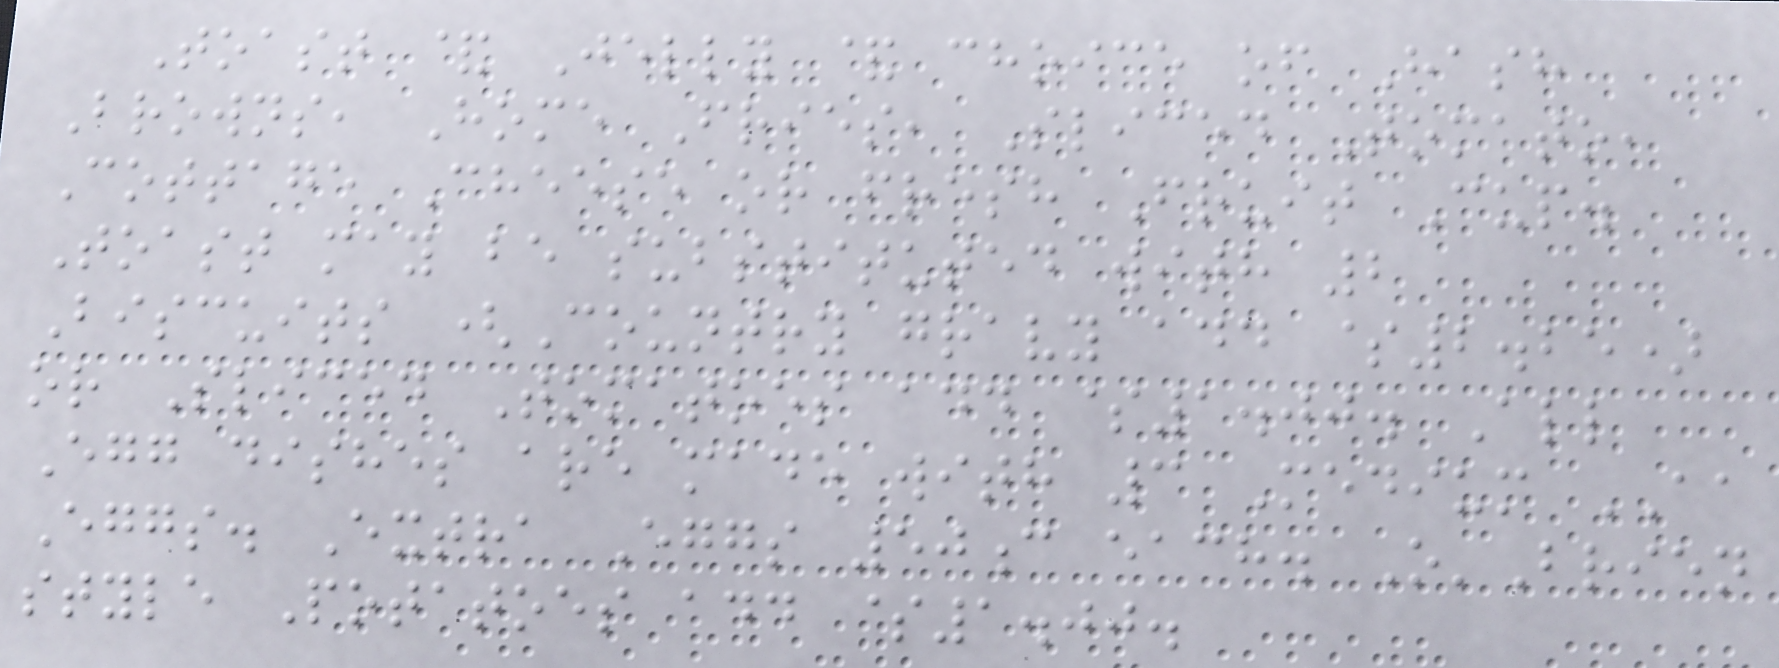Toast & Jelly & choice of Hash
Browns, Home Fries, Sliced Tomato,
Cottage Cheese or fresh Fruit Cup.
Toast may be substituted with 2
Biscuits (Country gravy add $2.25)
or Sliced Tomatoes add $1.00. All
Egg dishes are made with 3 Medium AA
Eggs. Extra Eggs 50c each. O'Brien
style Potatoes add $1.00.
